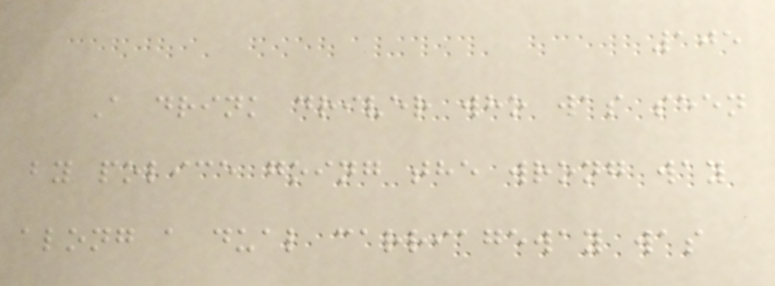105
A drink driver who was seen
by police going the wrong way
along a dual carriageway was
